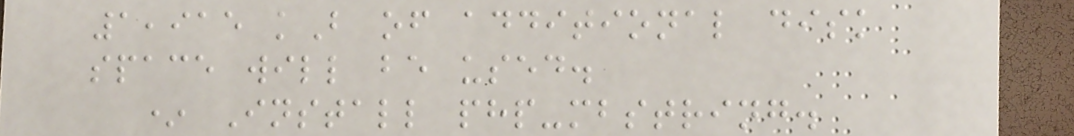1,915 kB of additional disk
space will be used.
* Install php-mbstring.
